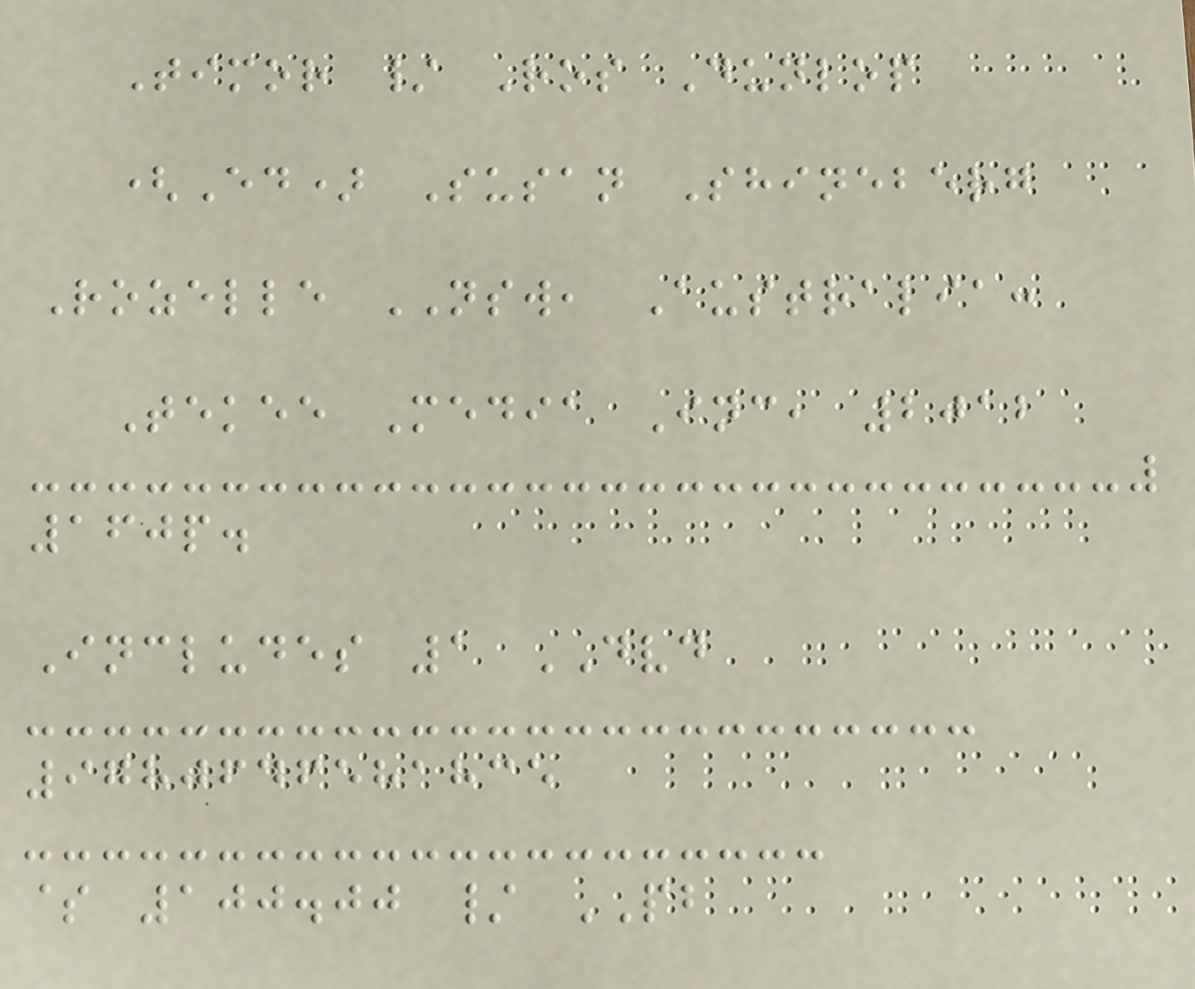Timor / Ros Dunlop
(Ed) Susan Shineberg
Rozelle NSW, Australia:
Tekee Media Inc, 2012
160p.
Includes 1 DVD
9780646581835
$ 100.00 / PB
